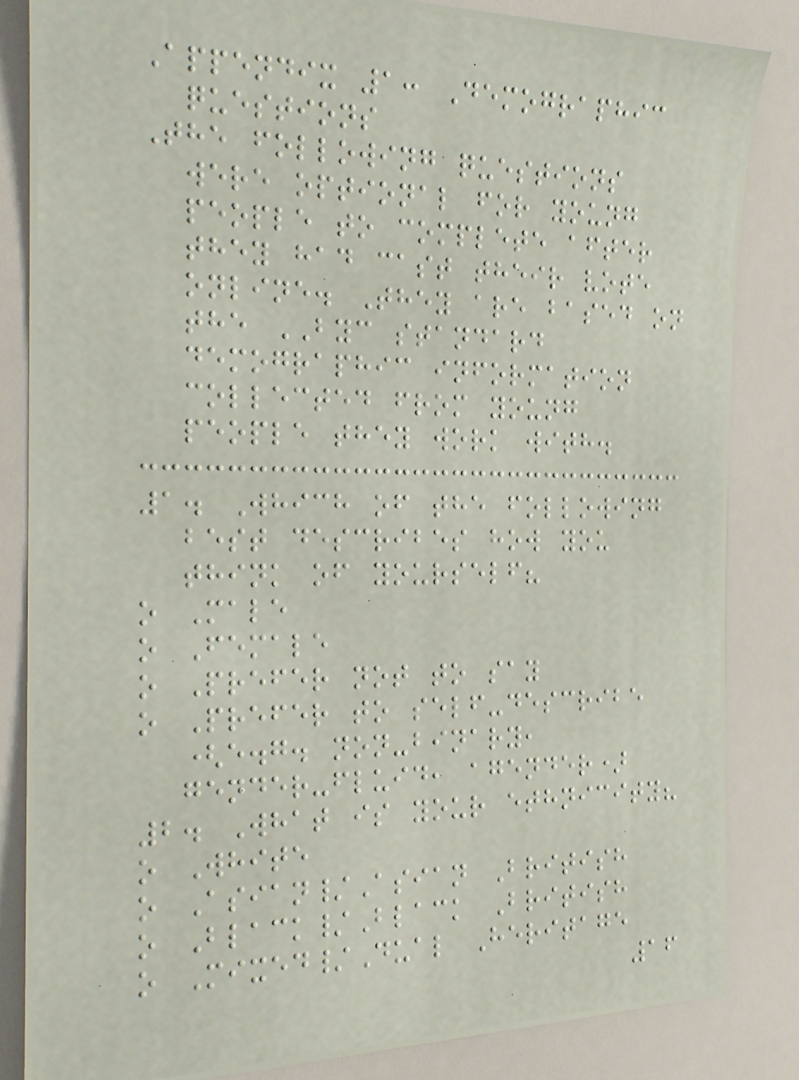Appendix 1: Demographic
questions
The following questions
were optional for young
people to complete after
they had cast their vote
online. They are based on
the BYC standard
demographic information
collected from young
people they work with.
1. Which of the following
best describes how you
think of yourself?
o Male
o Female
o Prefer not to say
o Prefer to self-describe
(e.g. non-binary,
gender-fluid, agender)
2. What is your ethnicity?
o White
o Asian/Asian British
o Black/Black British
o Mixed/Dual Heritage
16
